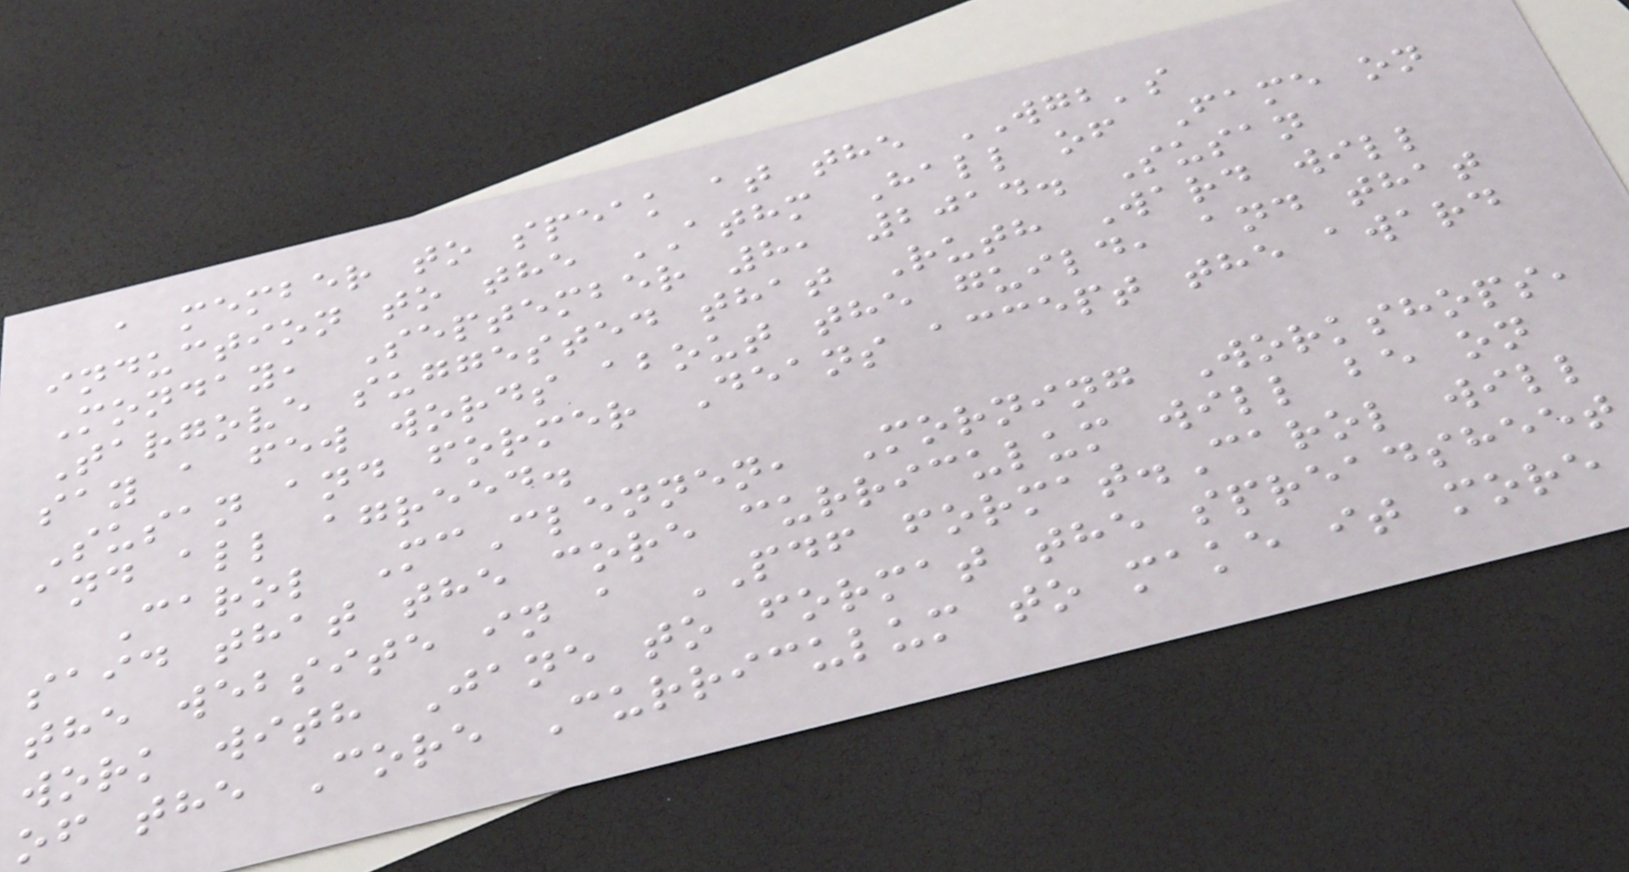a member to speak at the WGB's
induction to the ATHM Hall of Fame on
Monday, September 8, 2014. Susan
Targove suggested that Ruth Ward will
say a few words about the guild, and that
Susan and former Deans accept the award
and all agreed.
Carol McClennen, Morning Workshops,
said that the core curriculum will be on
the website in a PDF format.Carol will
work with Jane to format the spreadsheet
of the Core Curriculum to make it more
